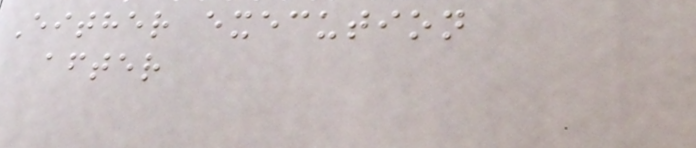Either execution
after
